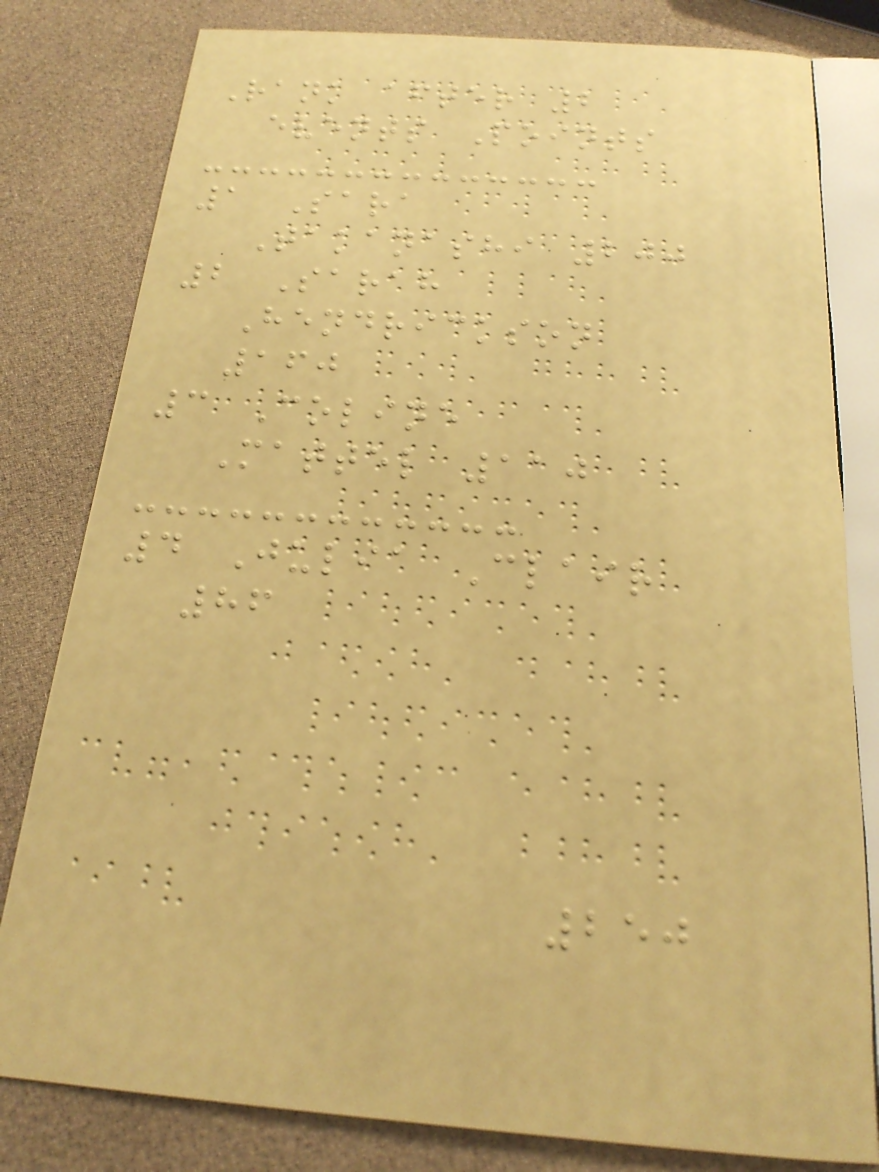Rank after 2
events Points
1 Sara
Takanashi 200
2 Sarah
Hendrickson
160
3 Coline
Mattel 110
4 Julia Clair
86
250
